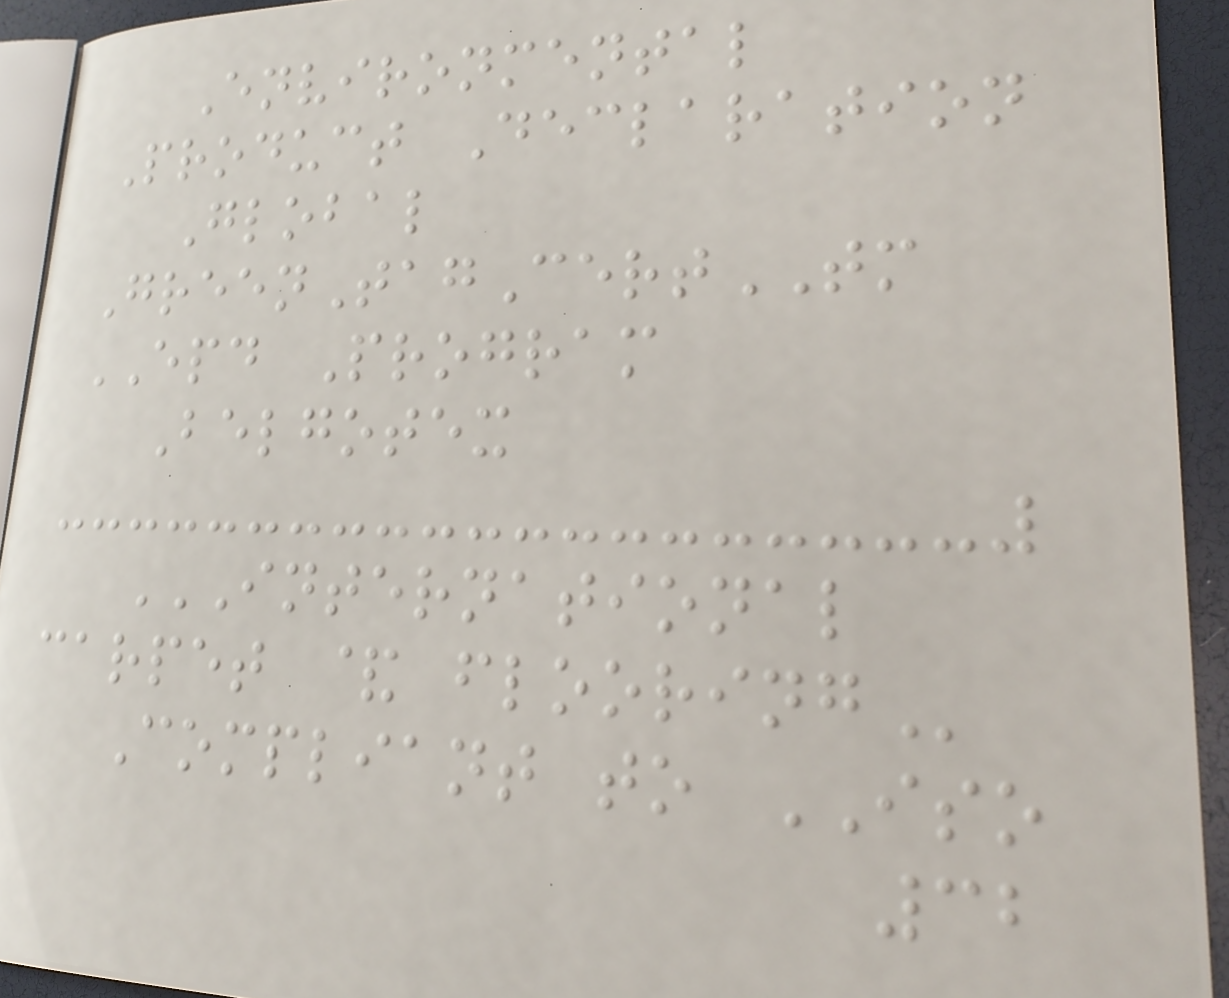Environmental
Product Declaration
Global
GreenTagCertTM
EPD Program
Belgotex
INTERNATIONAL
CARPET & FLOORING
Compliant to ISO
32
